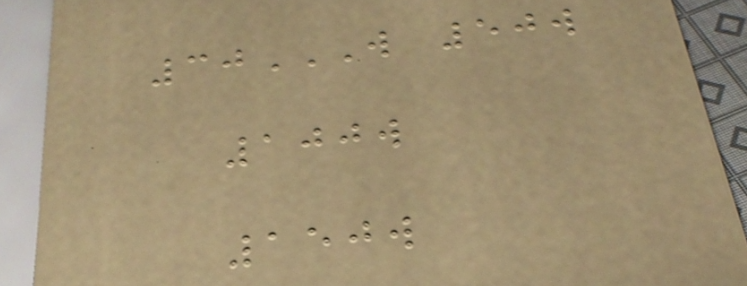30W 50W
100W
150W
